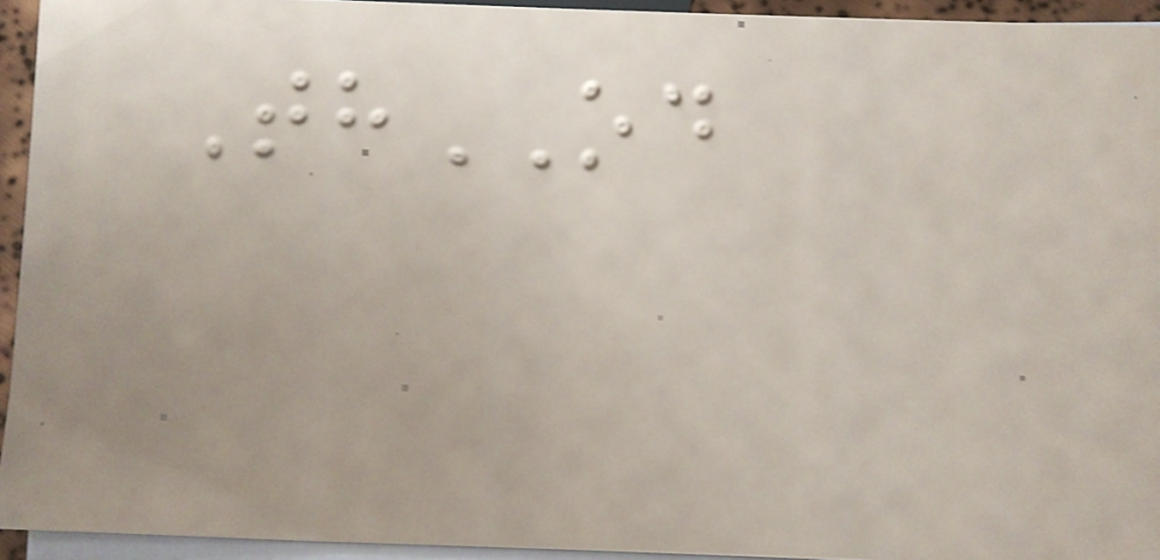ThOD
